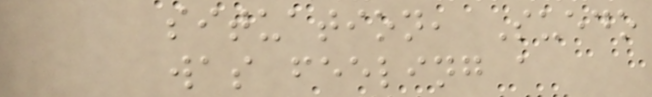situation, Suedo
was feeling a
